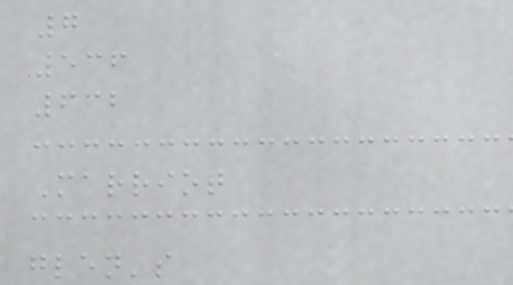7
536
632
Marriot
glen's
